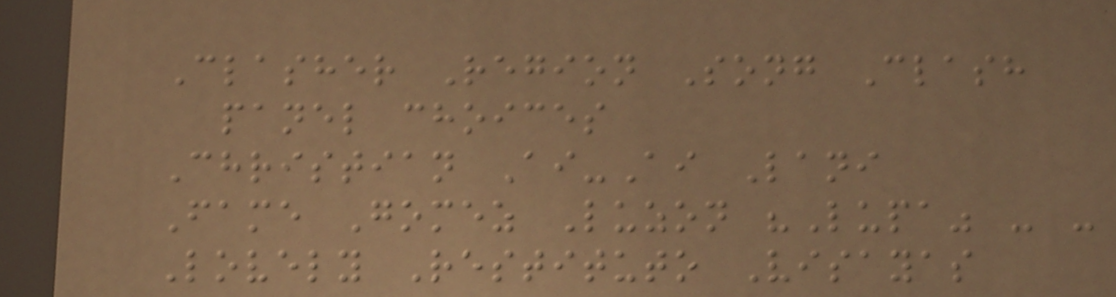Clasher Region Song Clash
panel choices
Christian Ai-Ai Lani
Fame Gomez Luzon "Lupa" - -
Lovely Restituto Visayas
